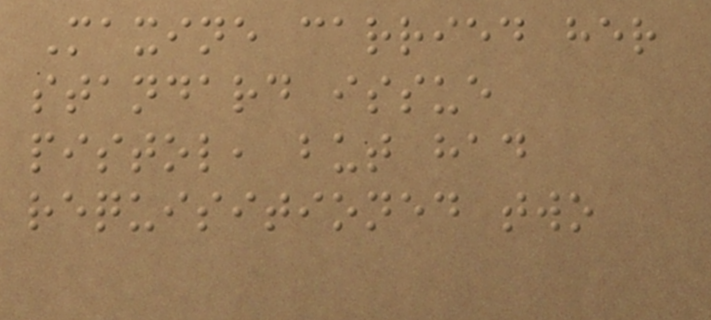Maxine carried her
standard issue
pistol, but had
requisitioned two
